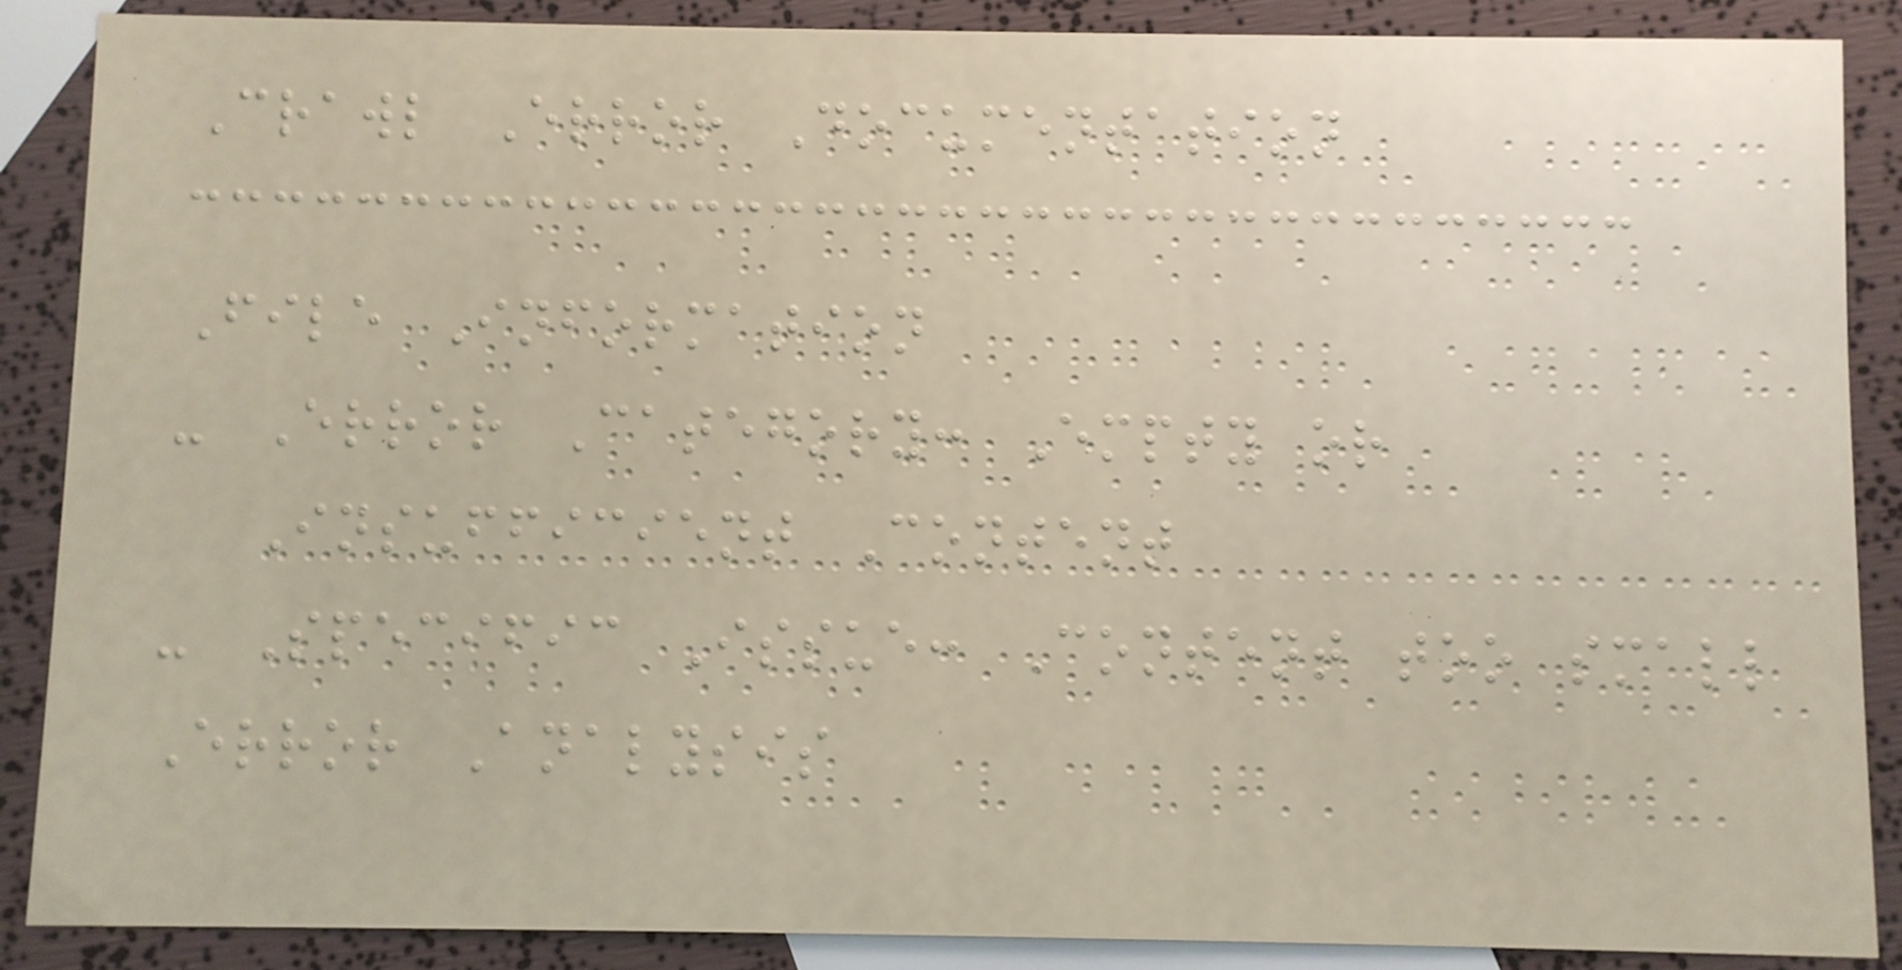Crawl Error Documentation
File Information
- Error Category: Empty or
Insufficient Content
- Specific Issue: Content too small
Error Analysis
